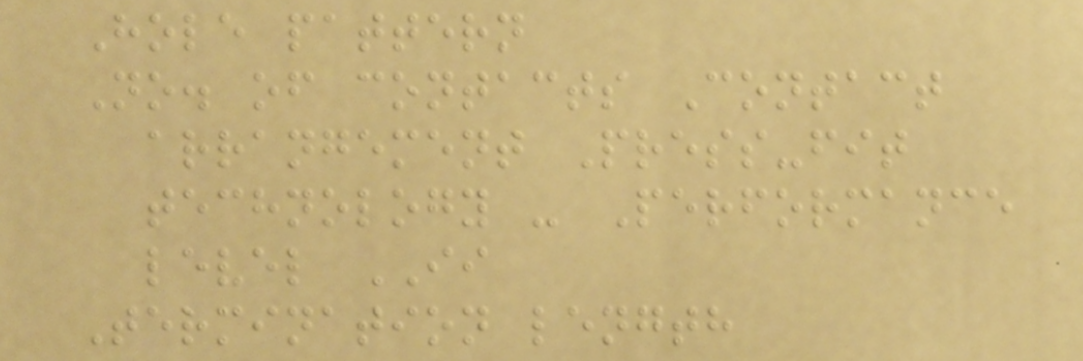Hole pattern
No. of contacts Contact
arrangement Press-fit
technology - Performance
level II
Termination length
